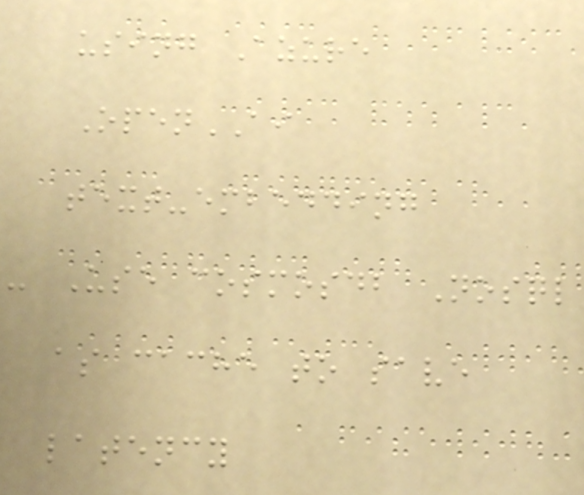using Azure
OpenAI
text-embedding
- Use cosmosdb Nosql
as cache to save
latency
